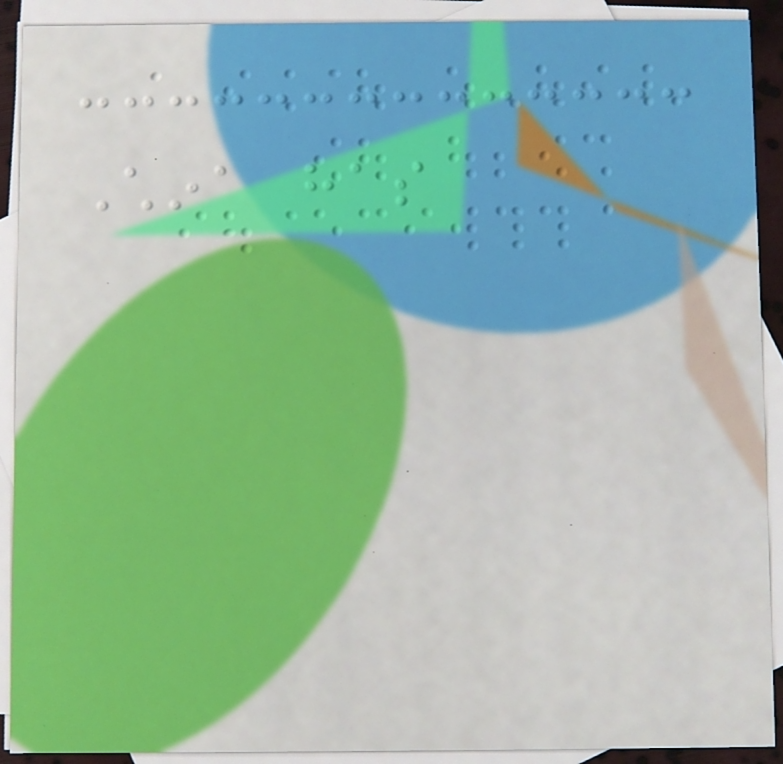China has
